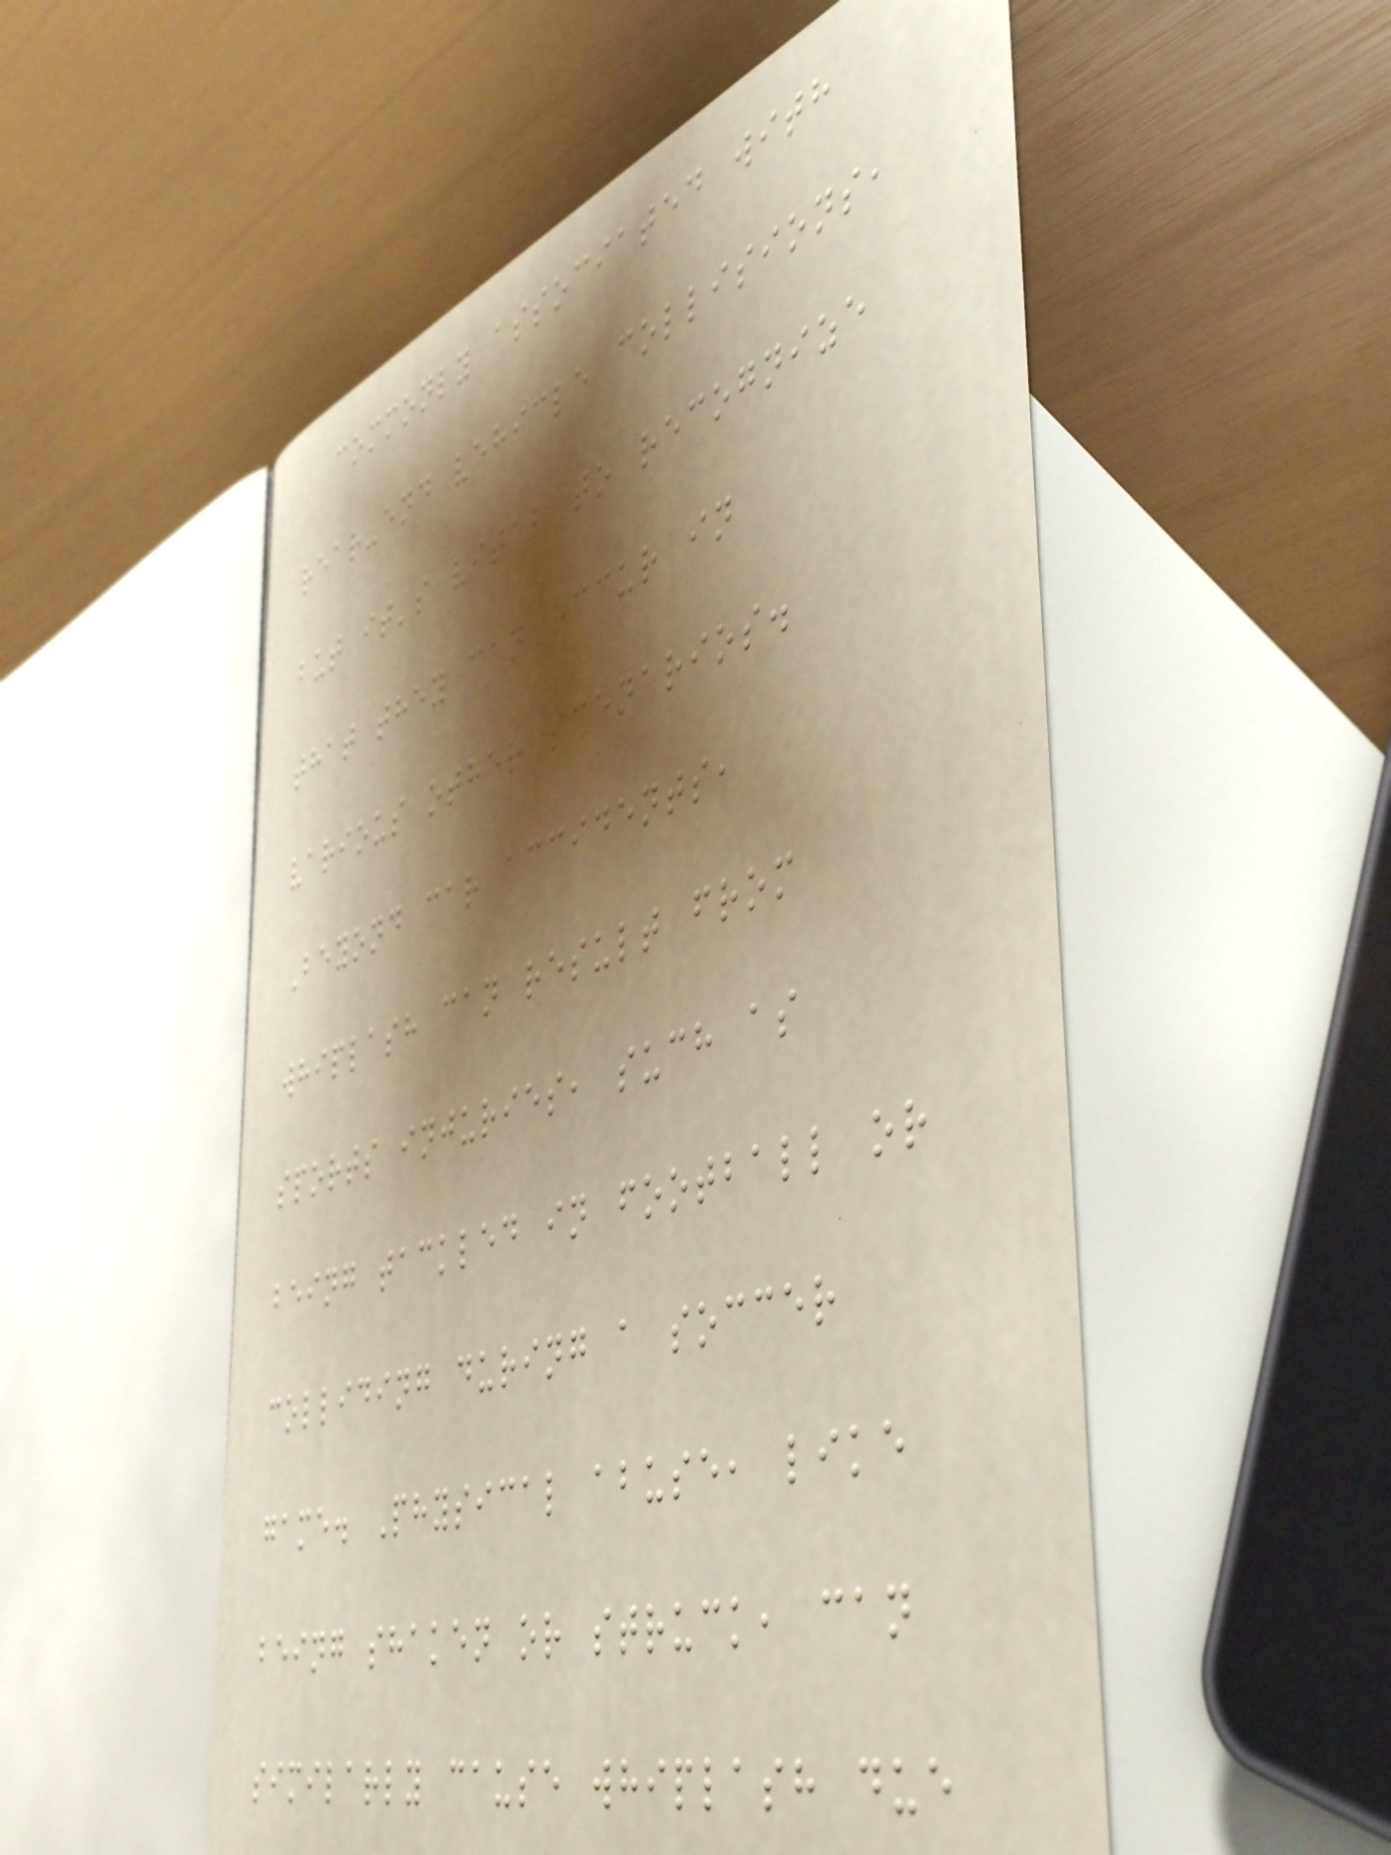commonly associated with
rear-end vehicle collisions,
but it's vital to recognize
that they can occur in
various other scenarios.
Beyond car accidents,
whiplash can result from
sports injuries, such as
being tackled in football or
colliding during a soccer
game. Physical abuse, like
being shaken or struck, can
similarly cause whiplash due
